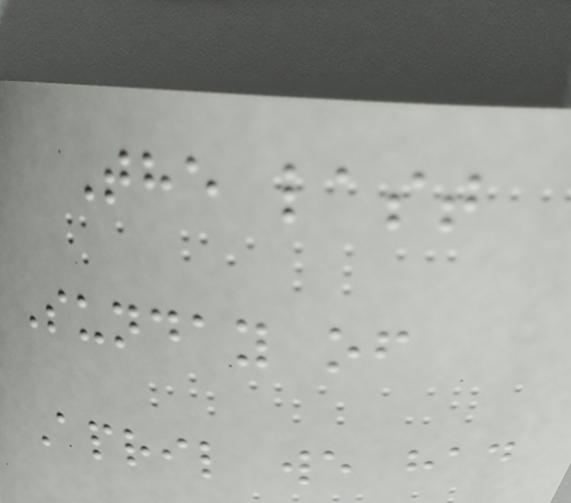The last
Sunday of
April we had
